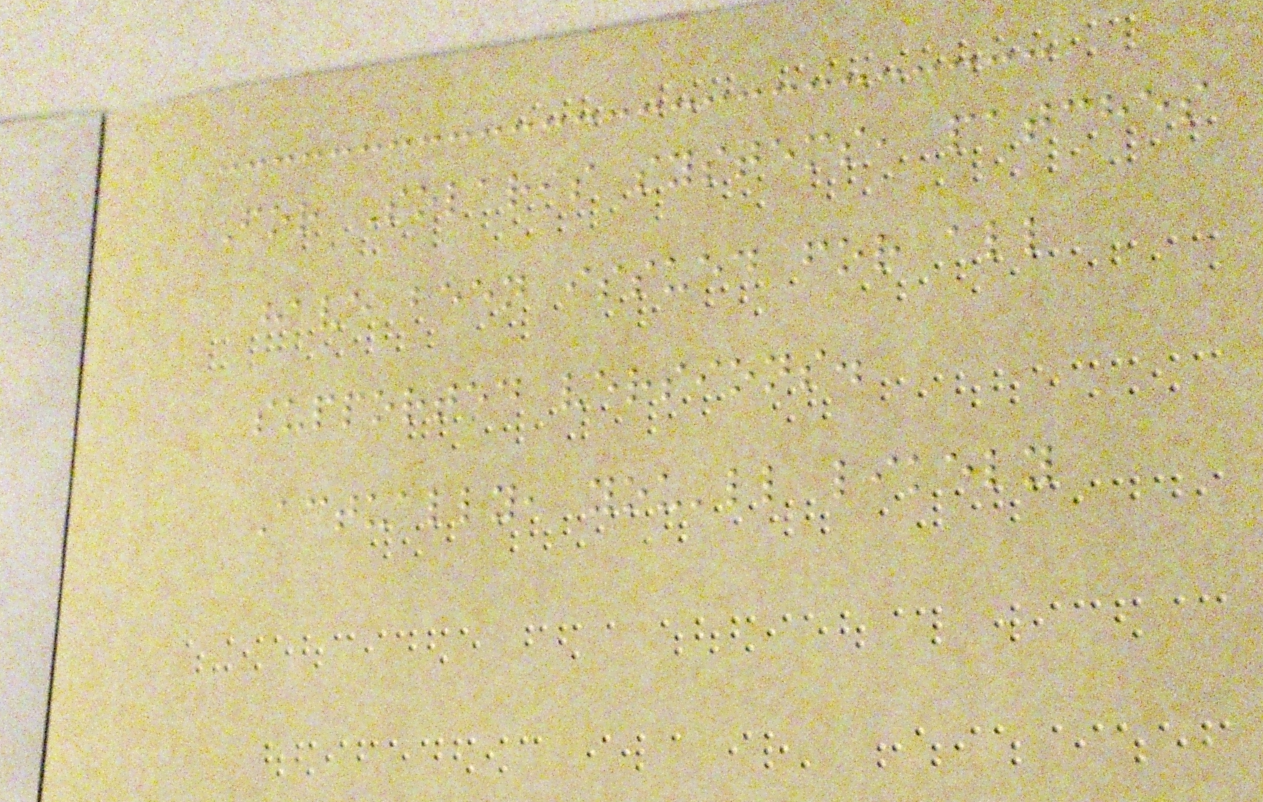For Solaris systems, patches
have been issued for all
supported versions.
Actually, you'll likely
